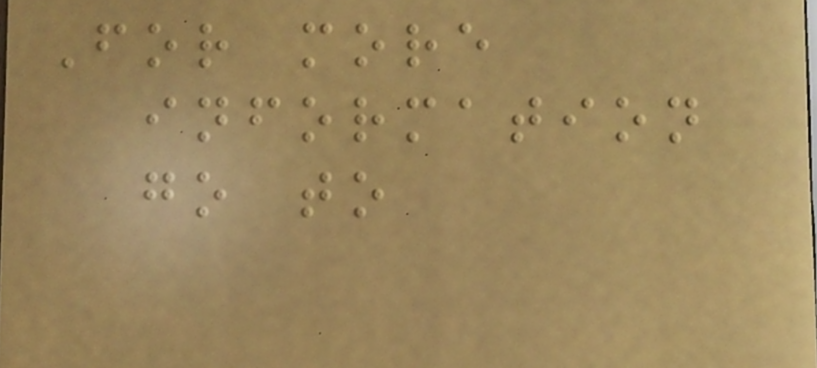For more
information
go to
